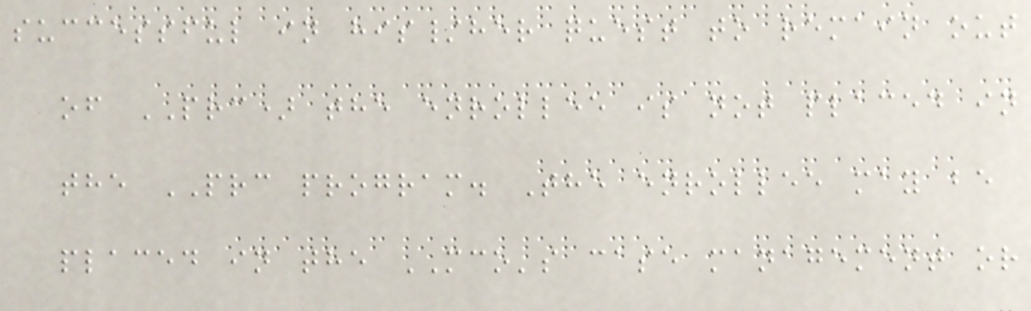successful in his/her quest to remain out
of PRC) the enrollee is not placed in
the PRC program. The enrollee may be
placed in the MCO's case management or
